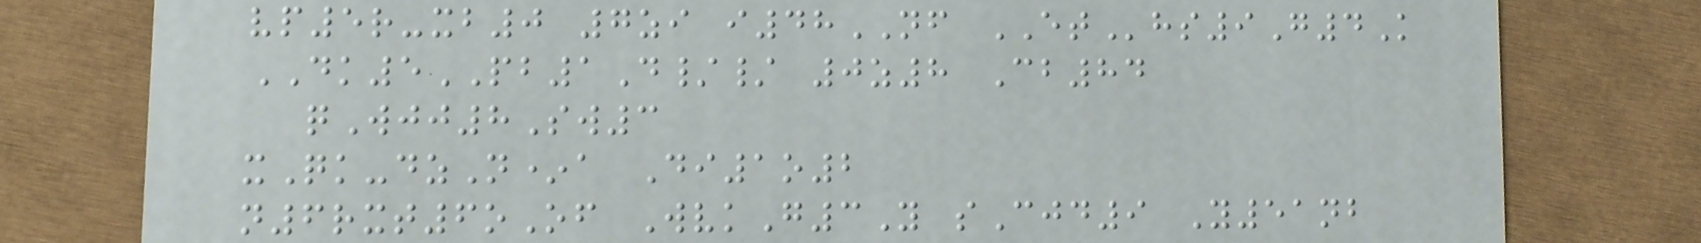vp5r-xb0 7zi i48NF EThs9G4K
DK5PB1D// 0z8 Cb84
qWjj8Sw3
xQk-dzN*a Di1o2
n6rxt6oOf WvkG3Y sCjd9 Y51nb
